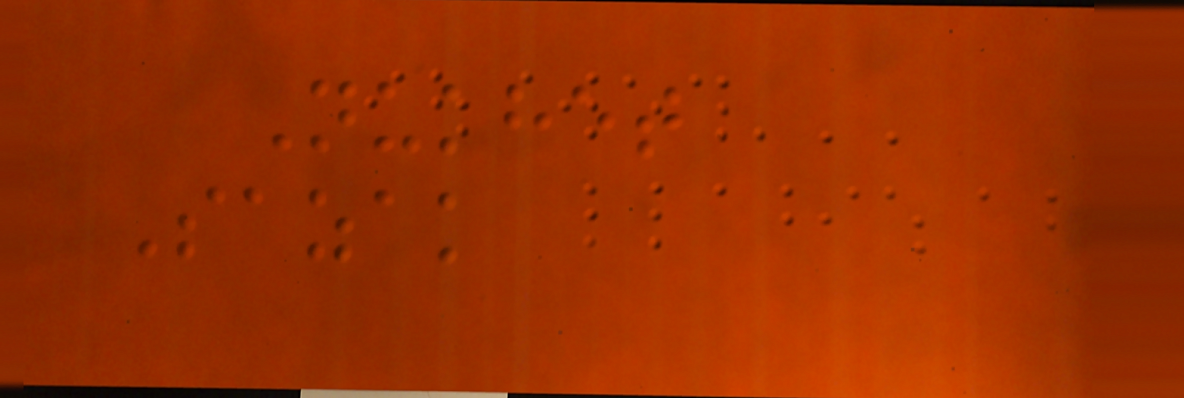Nukhet
Sazak
